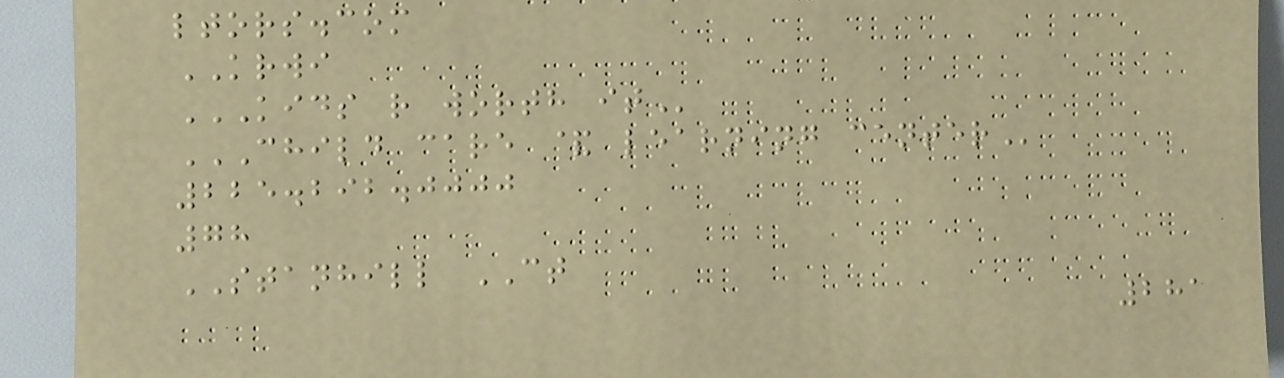ltors.com
KRWI
KIDS R WORTH IT
CHILD CARE & LEARNING CENTER
225.292.0000
78
STANHILL CT
281
